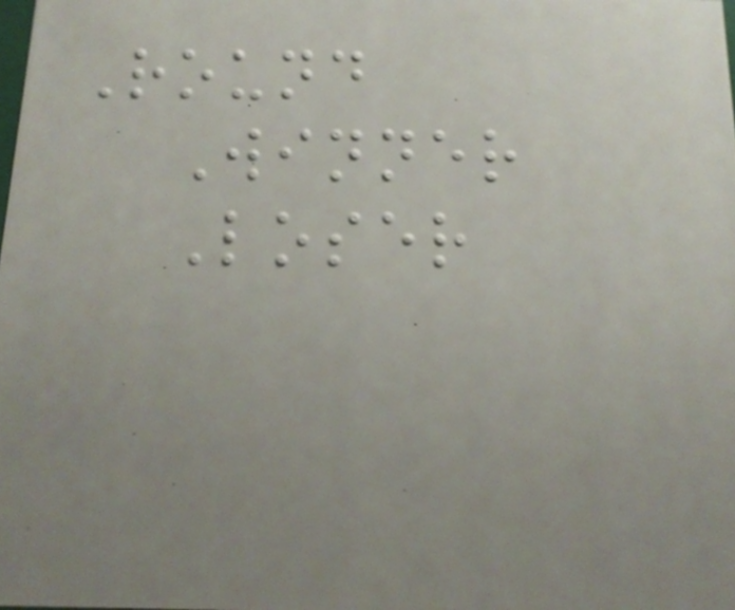Round
Winner
Loser
